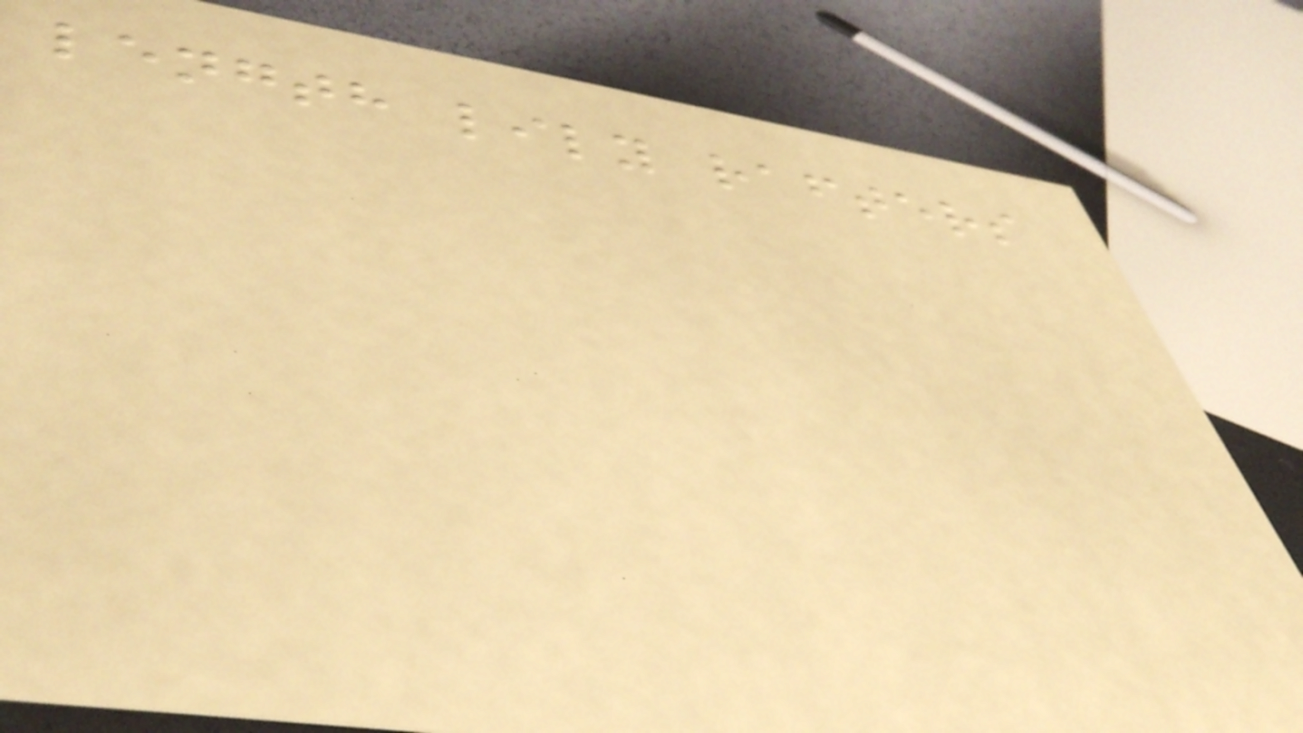length lily rafters
